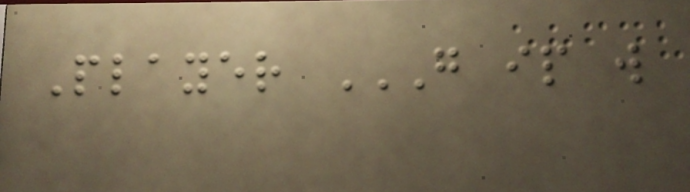Player G IP W
